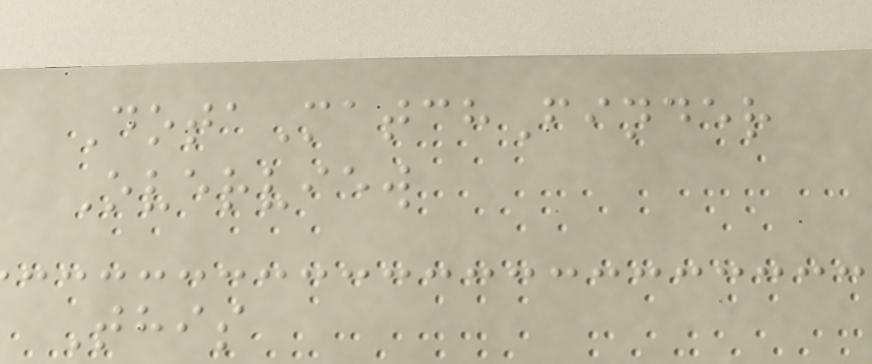DotaMatchFinder
Overview
This
